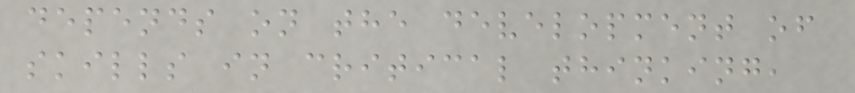depends on the development of
skills in critical thinking,
